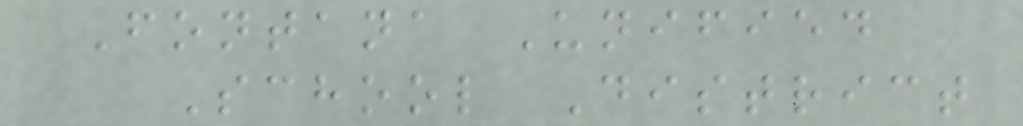Fontana Unified
School District
